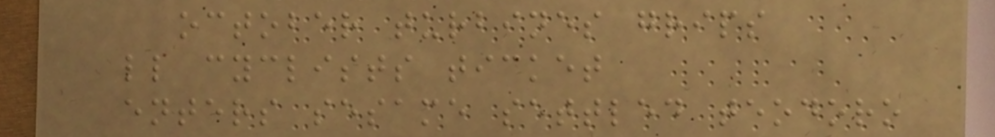october turbines grips
ll cyclists ticket
enters sesame settled teodoro
